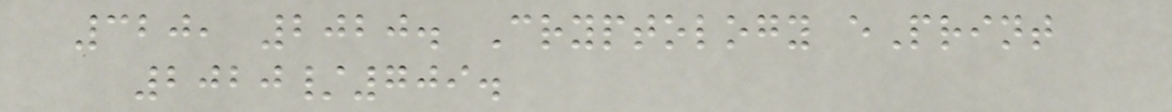320, 2020. Cryptology ePrint
2020/709.
